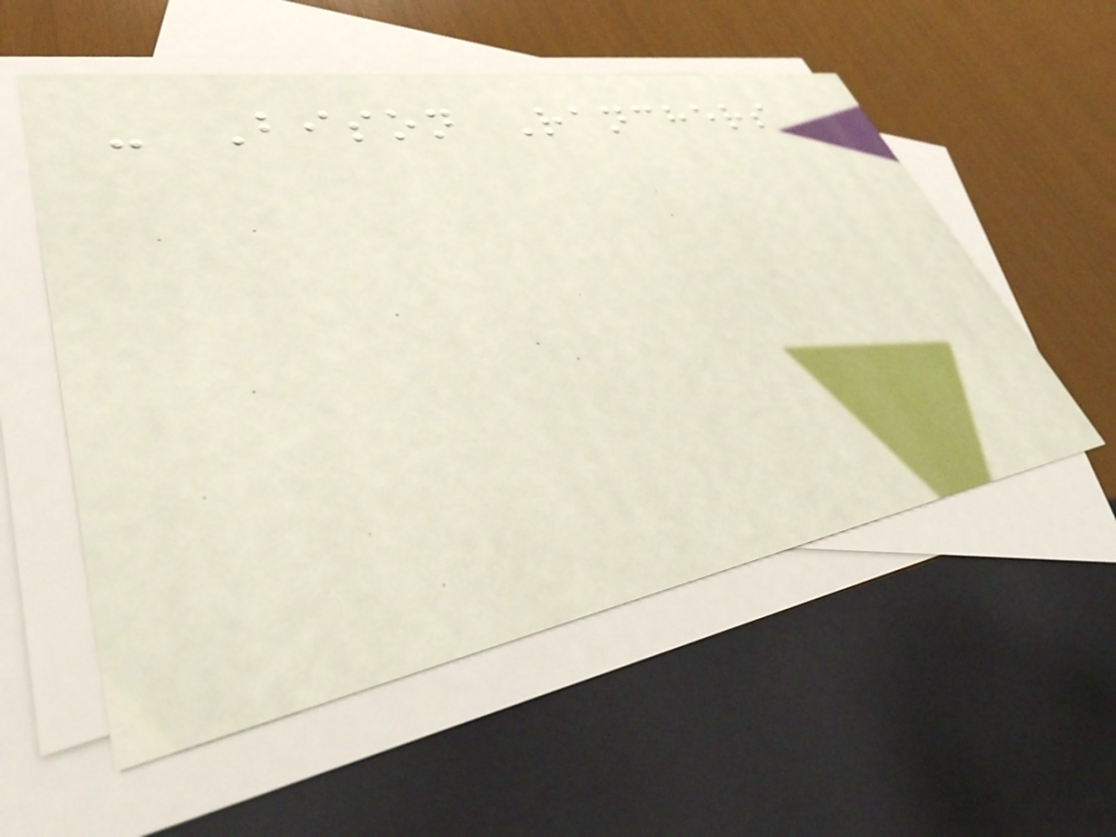- Bison Ranchers
